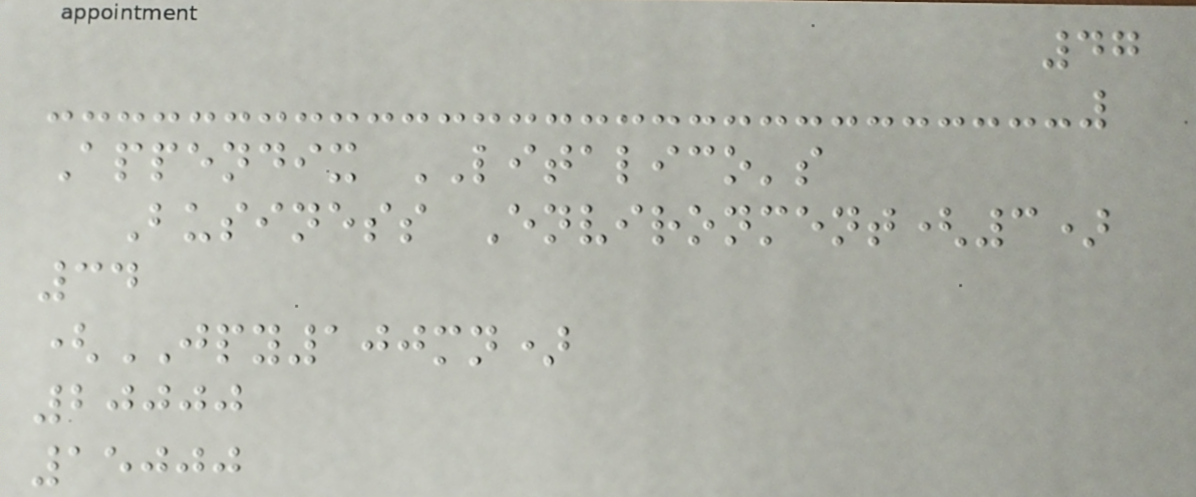47
Appendix LITALICO's
Business Environment(3)
34
(JPY100mn)
20000
15000
